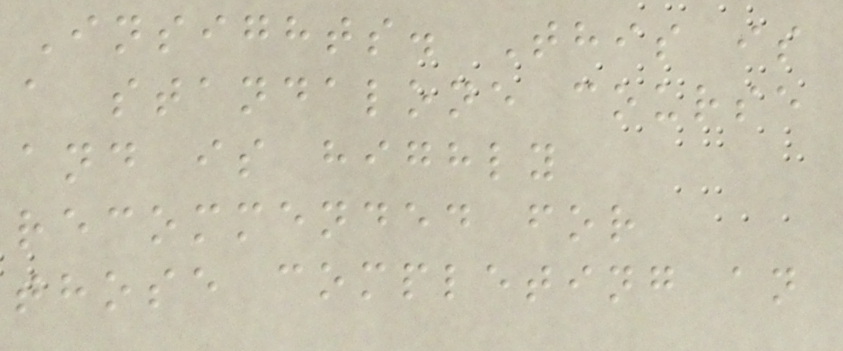Insights. This is
a standalone course
and is highly
recommended for
those completing an
